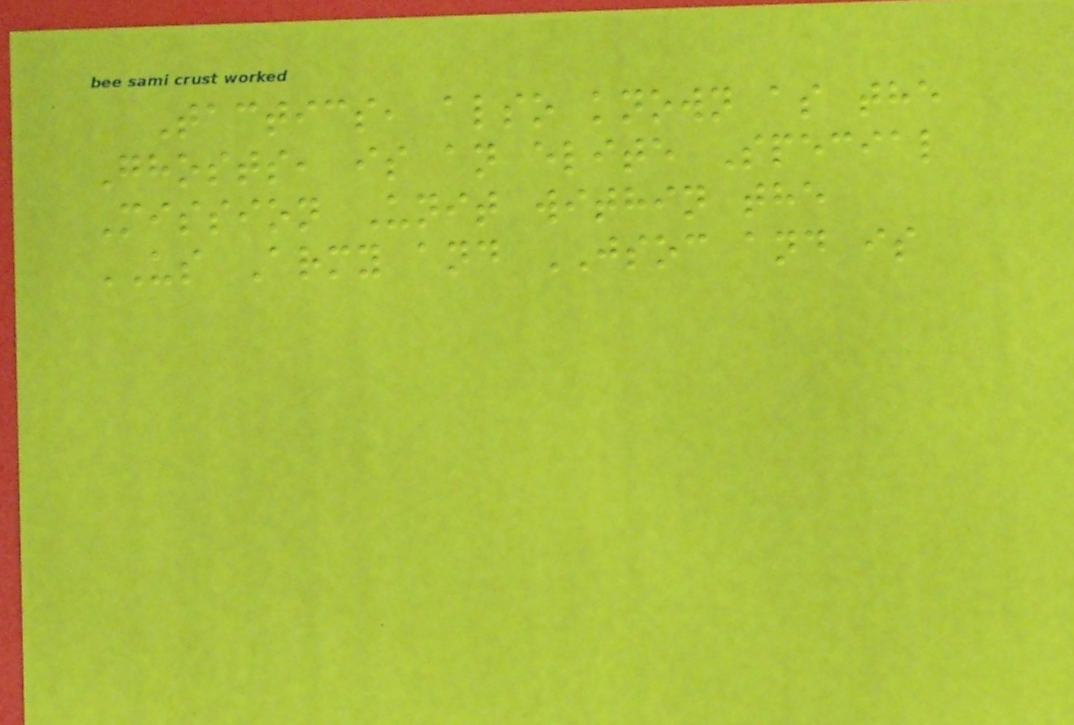Tactics, also known as the
Ghosts, is an elite Special
Mission Unit within the
US Army and JSOC and is
